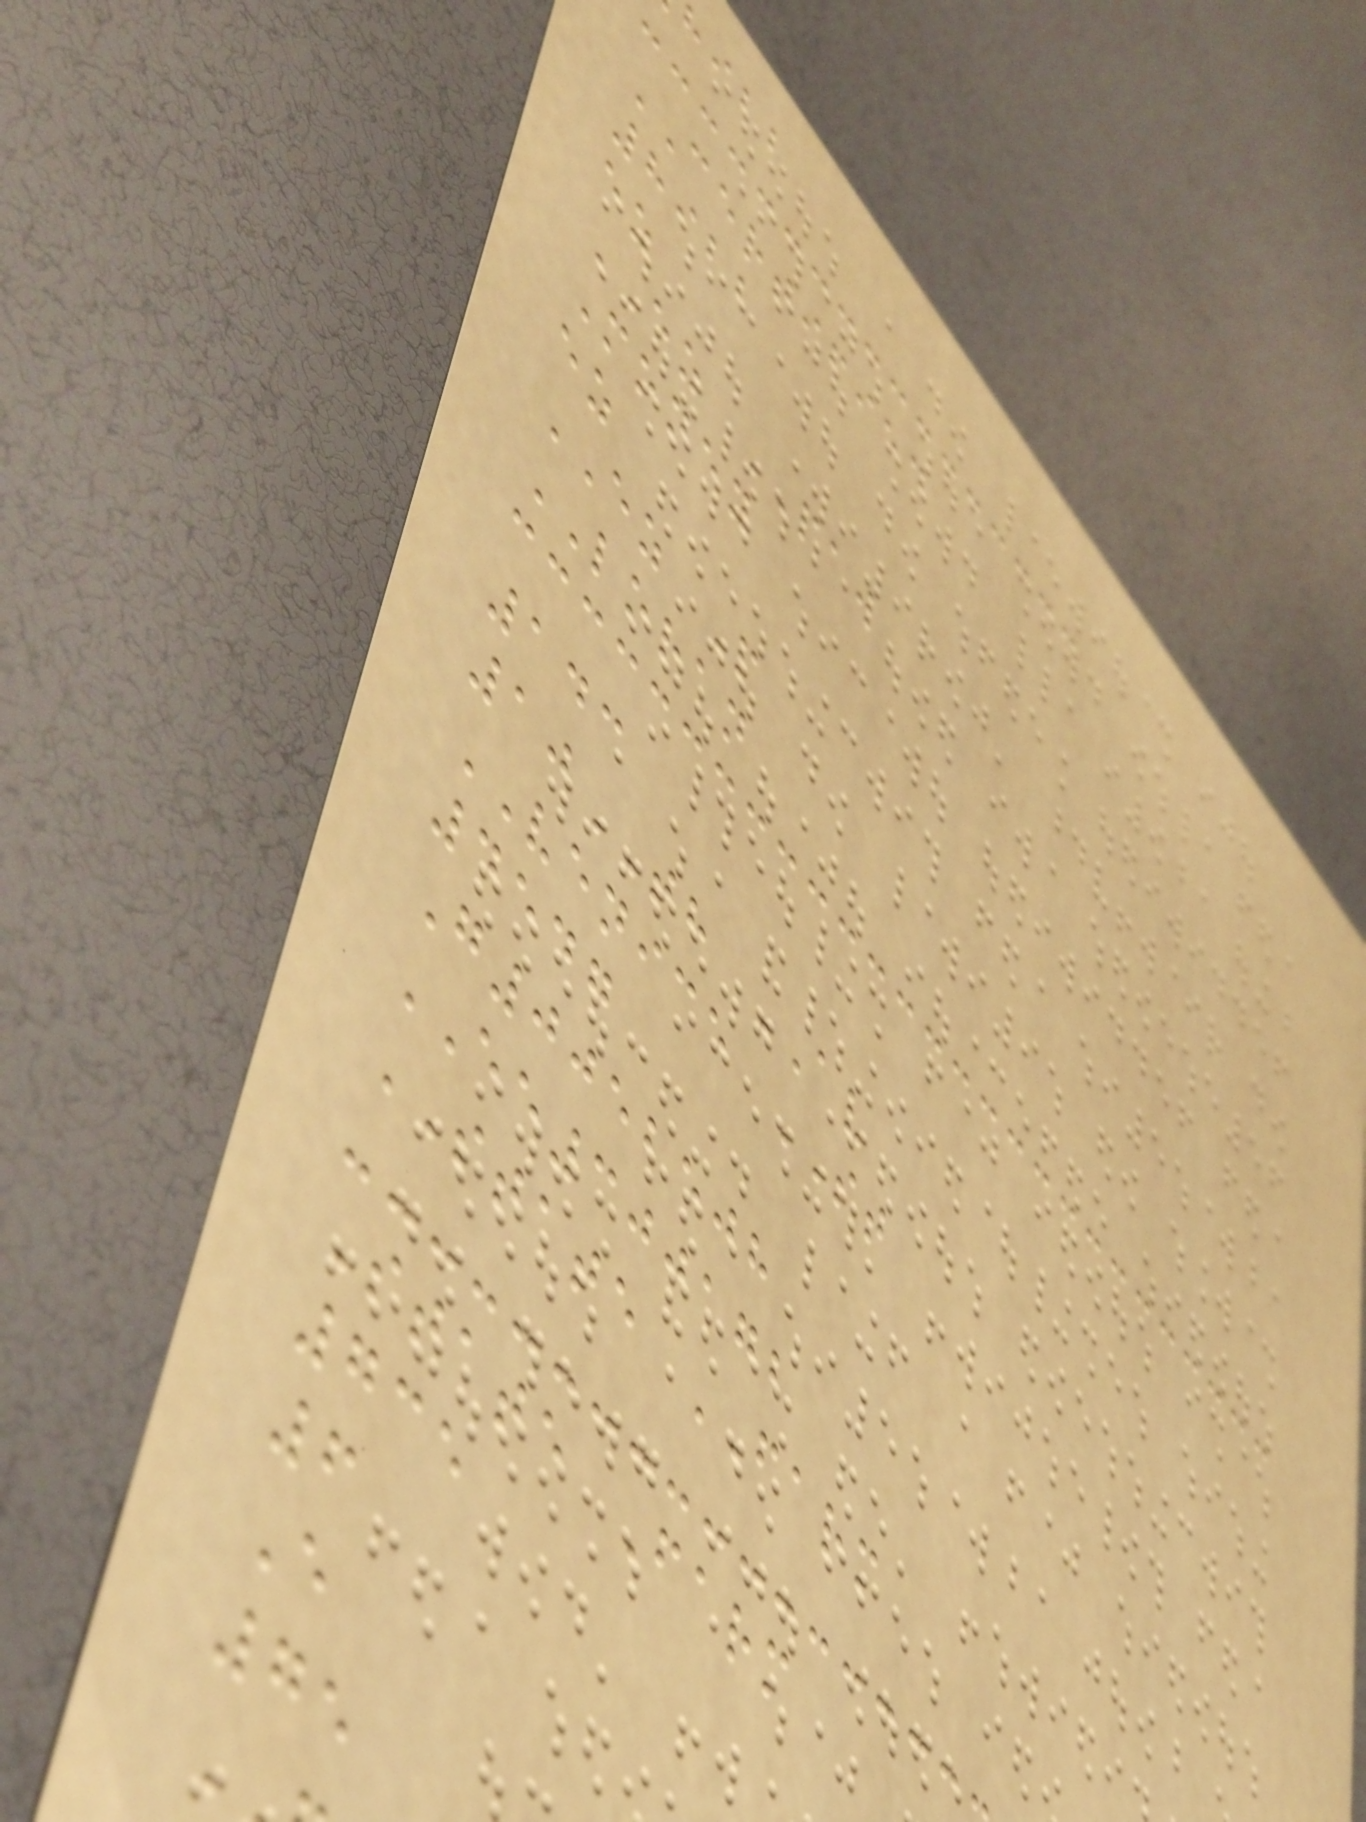hibb
CERTIFIED
8922
ez
EZ PAW
Money
ez
EZ P
LORAN
143
10TH AV
VENICE ST
4547
G0052508
EE300172
STATE FARM
State Farm
735
6
E
75
